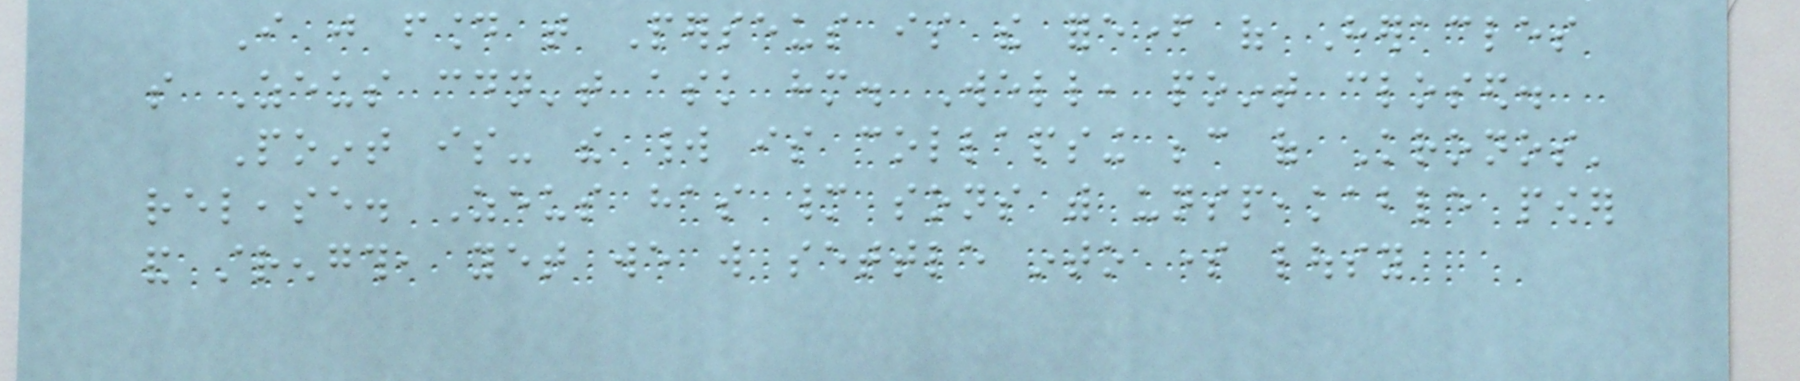I just found that Perseus is the forefather of Heracles
so Zeus couldn't ask him. Well, point closed.
Point is- the world is collapsing because of Kronos'
release. Zeus has many sons with unspeakable power
and strength, yet we will settle into some lousy
